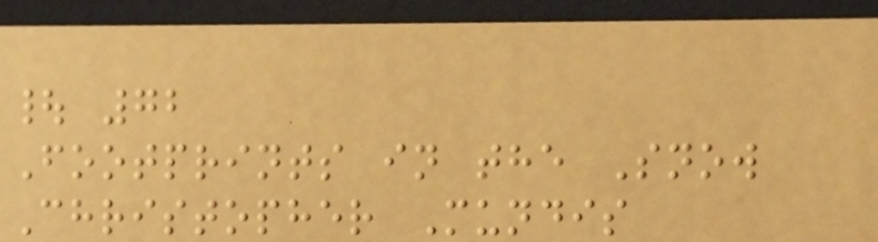| 72
Footprints in the Snow
Christopher Mundis
